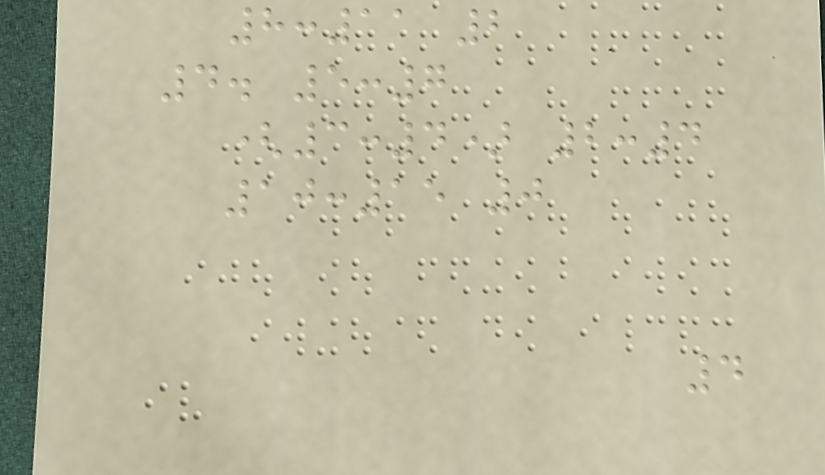8:11 2
4. 5:7
(3:4) 2:4
10:15 0
4
